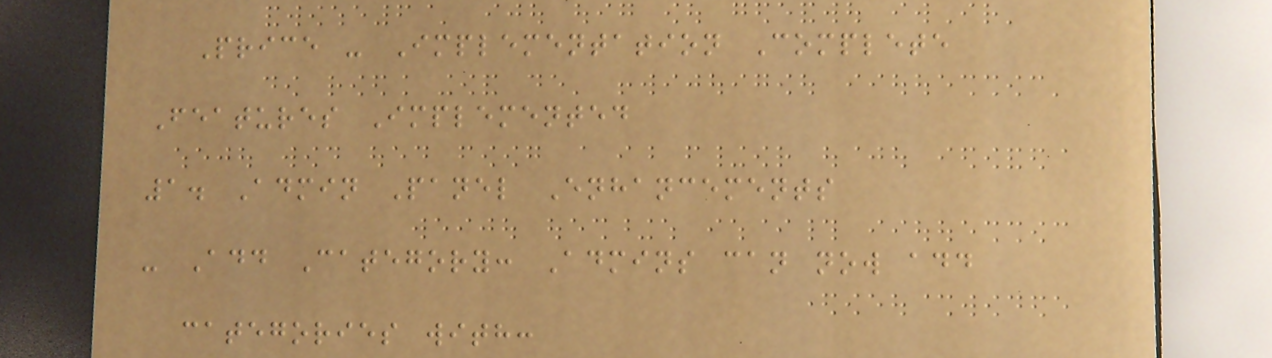Price - Implementation Complete
Features Implemented
1. Admin Panel Enhancements
- Add Category: Admins can now add
categories with:
